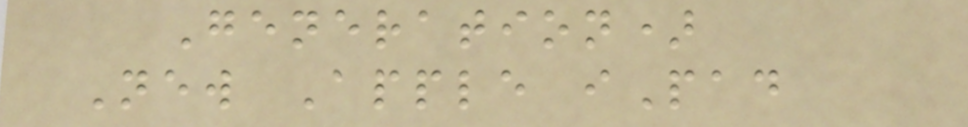Generation)
New Apple iPad
